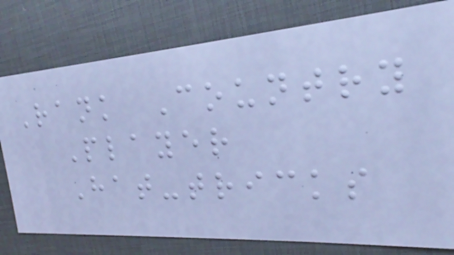Rank Country
Player
Hat-tricks
